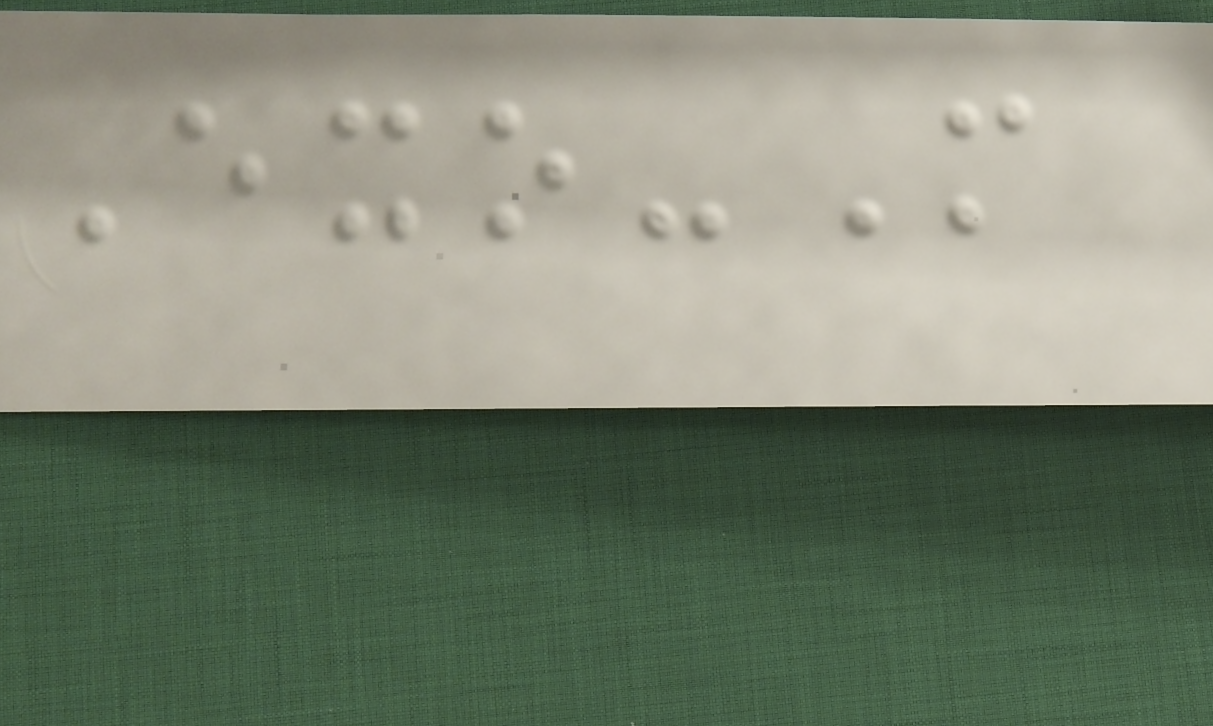Exo-M
